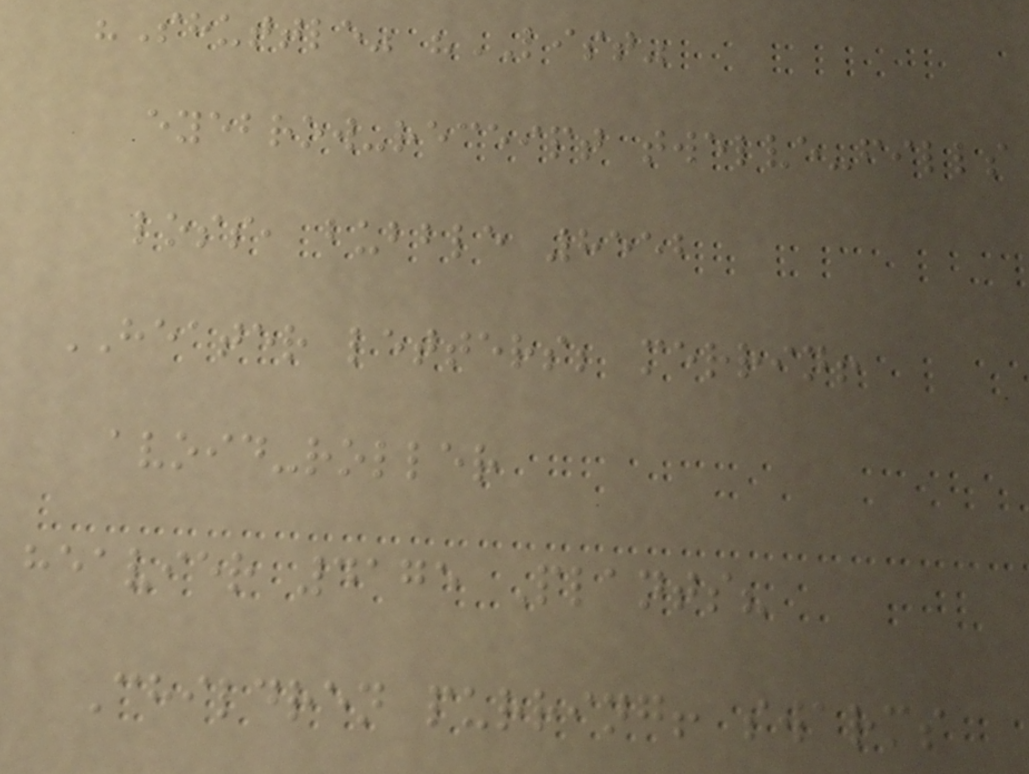"Shuttle" "LIST"
eyebrow-receipt twelve-fills
loss, bubble 8552
HEATER letters; merrin!
avoid-roller
heavier 4175 Plants?
Children purring! swarms
